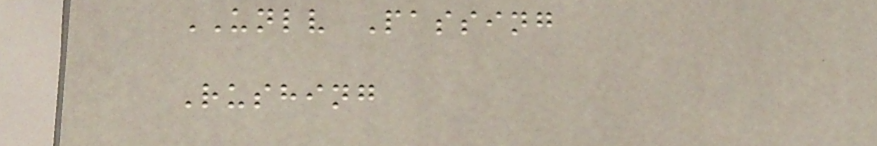UNLV Passing
Rushing
